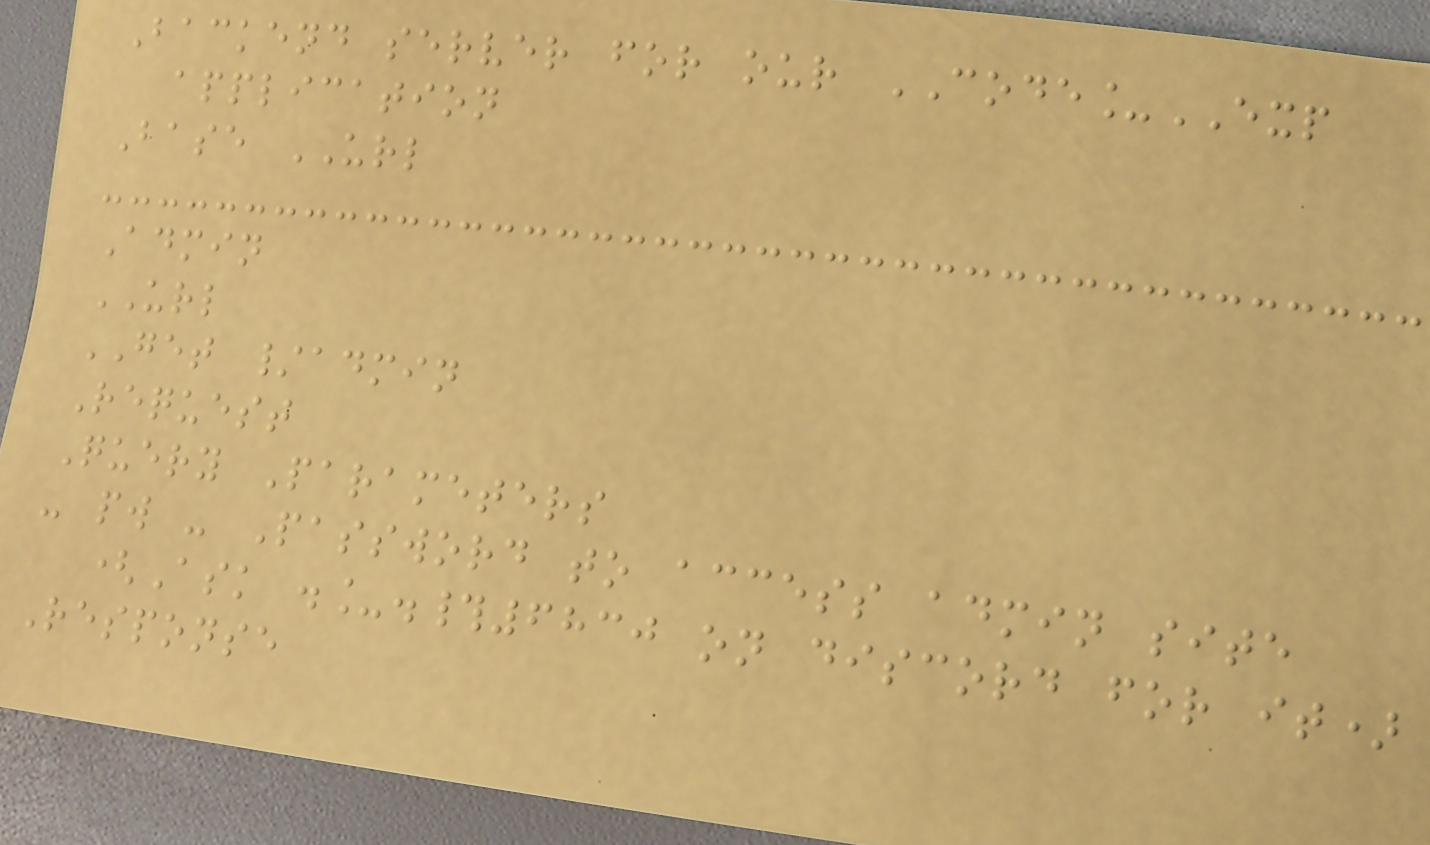Backend server for our CODE_EXP
application
Base URL
Admin
URL
GET /admin
Request
Query Parameters
- pw - Password to access admin site
(Ask ._.#6830 on discord for it)
Response
